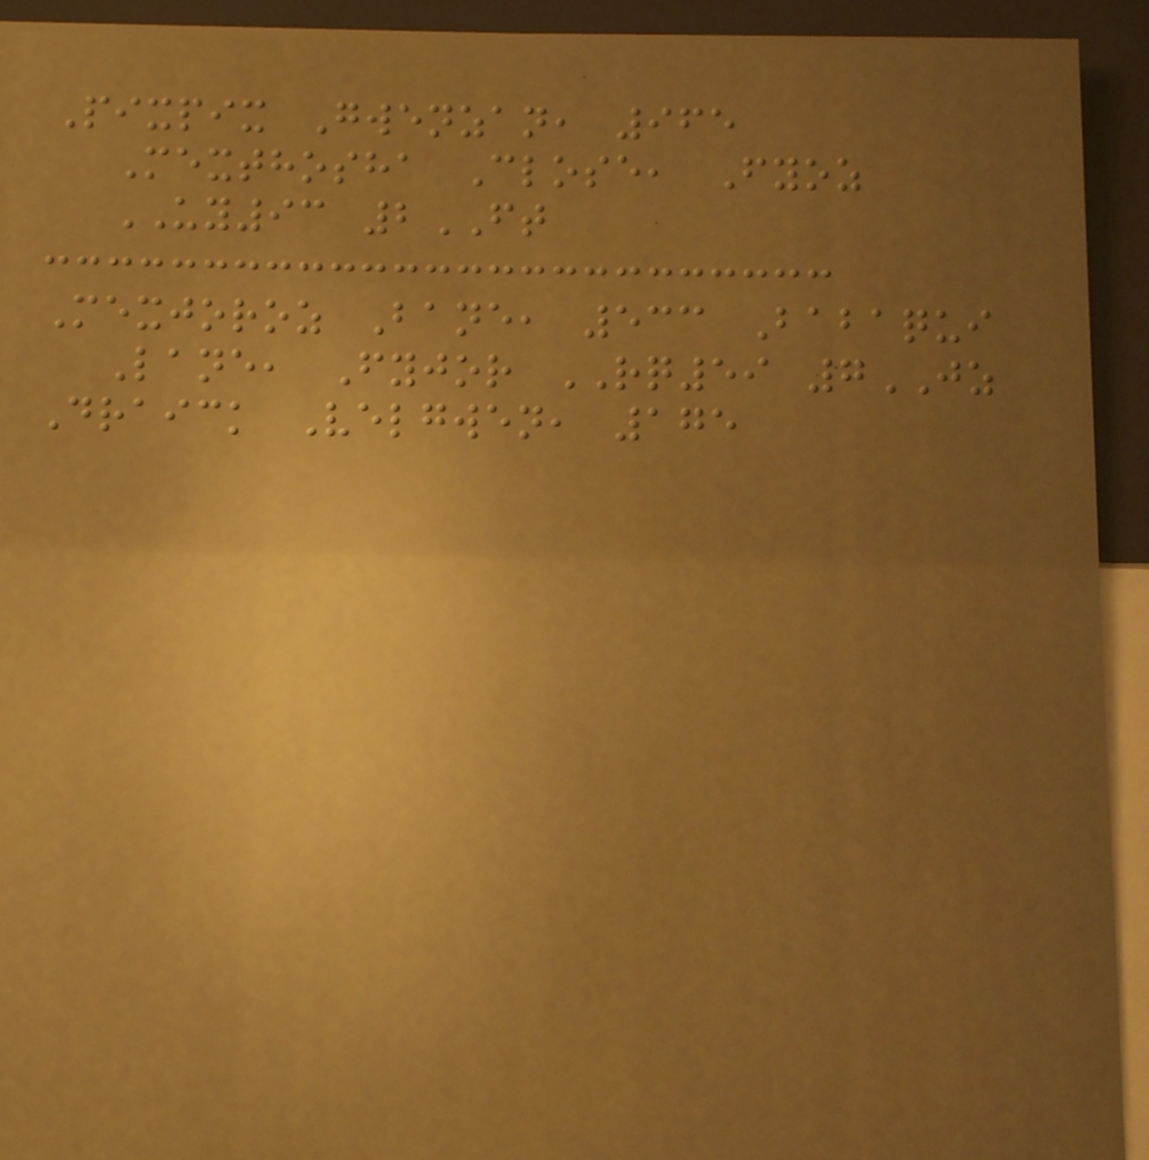Pixpix Gwenzan, 965
Mexthosha Close, Fyoz
UY93 2FT
Mexjoroz Bane, 533 Babaqui
Lane, Fyjor RQ59 7JZ
Draick Velgwen, 175
